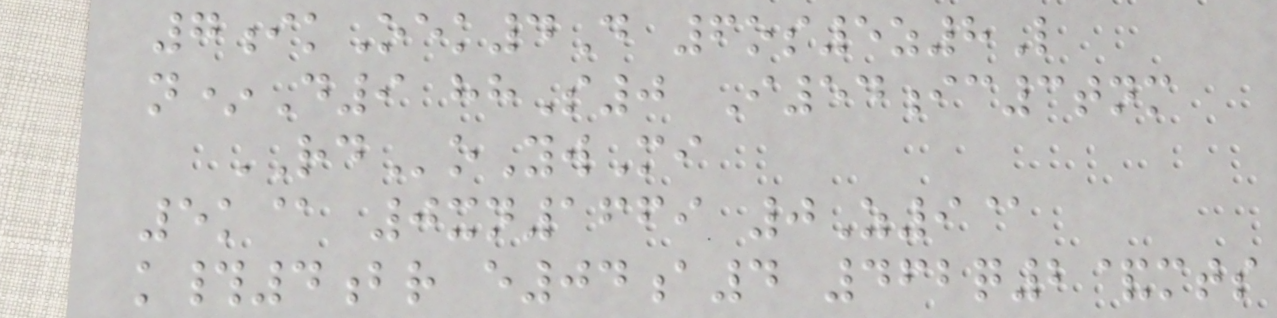7ikOek4D 6os5z8L
n*D9 hhS0 I54ic3tnm
RDoYwMi
5k@ 0xn1669 0Z9@
k#4br e04a4 462q2&mts
